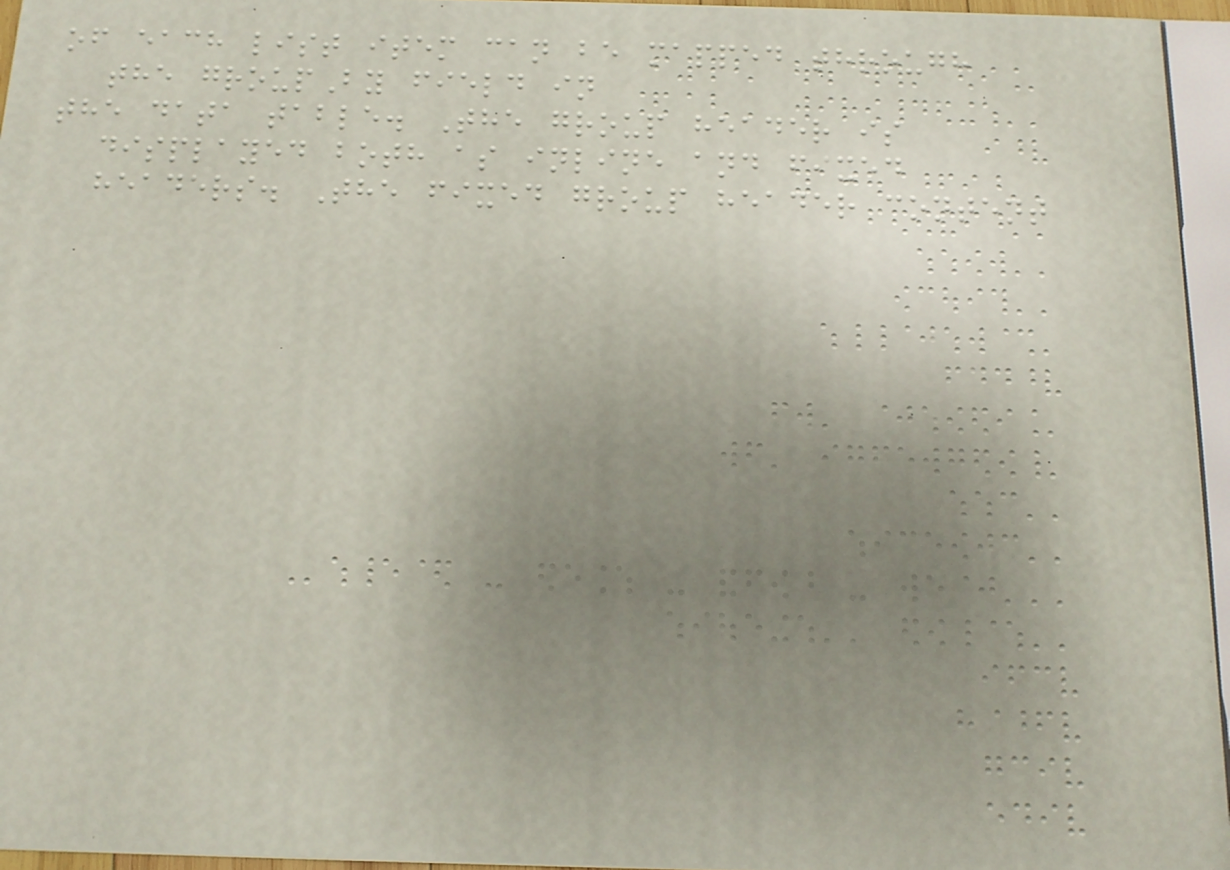of each list item can be mapped through
the groupBy field in
the data table. The group header is
displayed both as inline and fixed
headers. The fixed group header content
